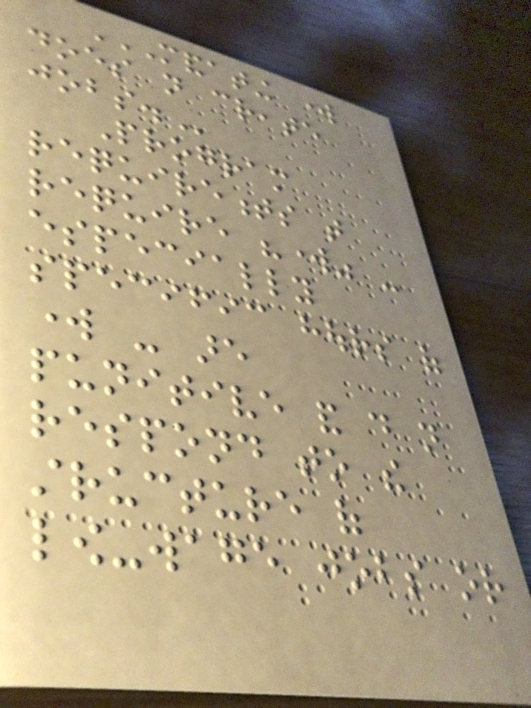MANDATING WORK
DOES NOT CREATE
JOBS.
Program
requirements that
require "work" -
especially
specific hours of
work - are
punitive and do not
respond to the
structure of
low-wage jobs or
